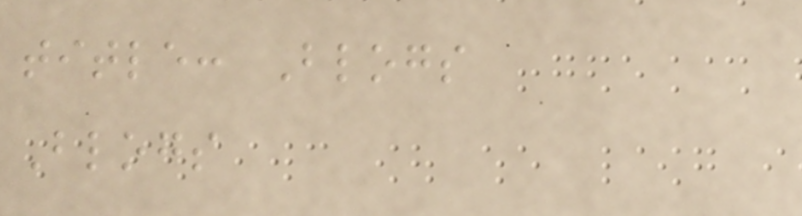title: Blogs
Blogs
